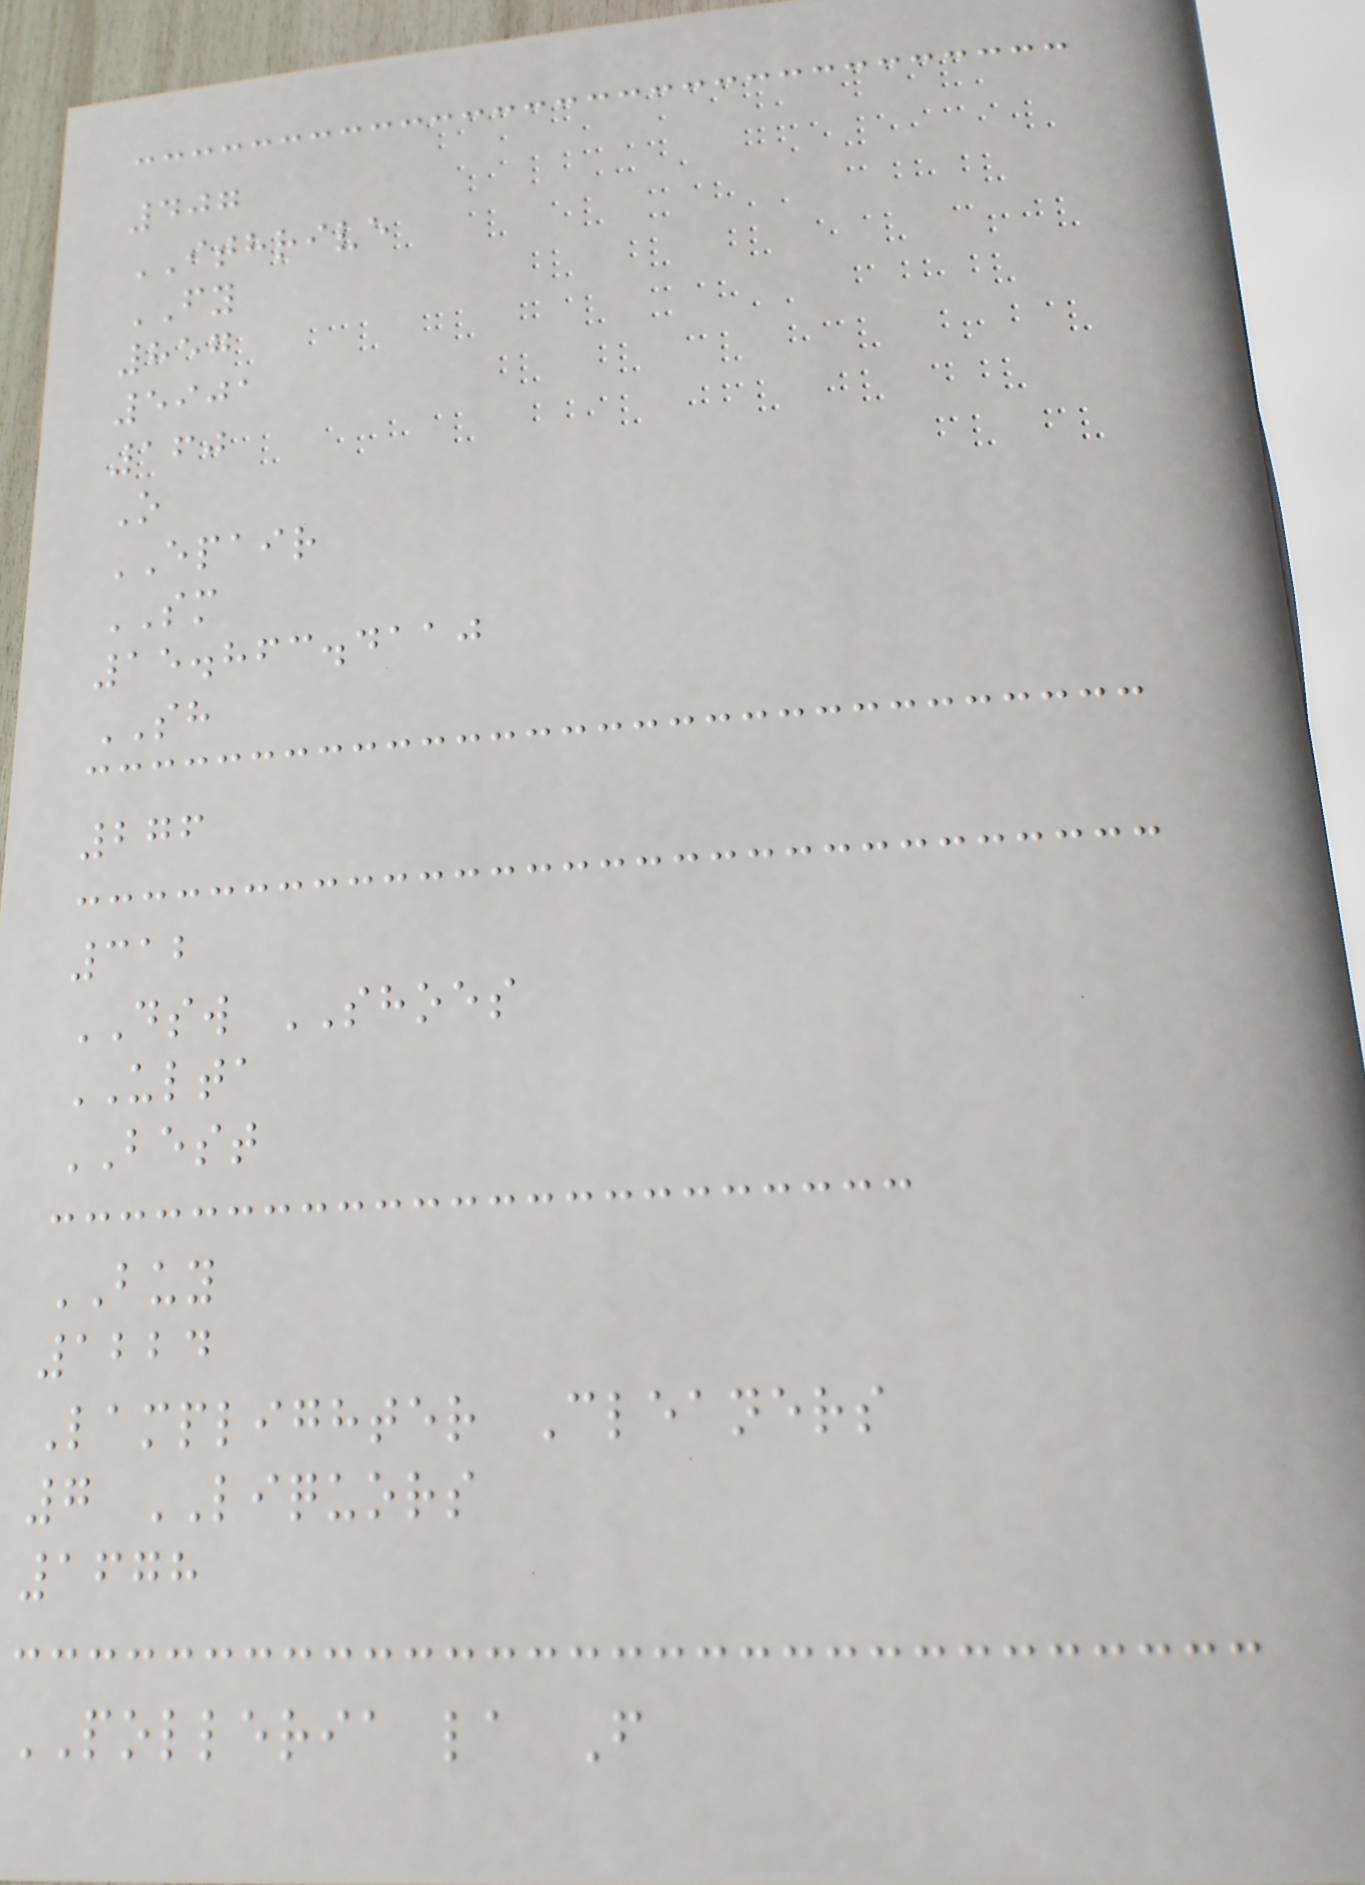407
ITHRIVE
FY
857
5901
160
O
EPAIR
SM
15.863.4110
SH
276
312
DSW SHOES
ULTA
BEST
BUY
1224
Lamplighter Cleaners
7 LIQUORS
1678
POLLERIA la F
